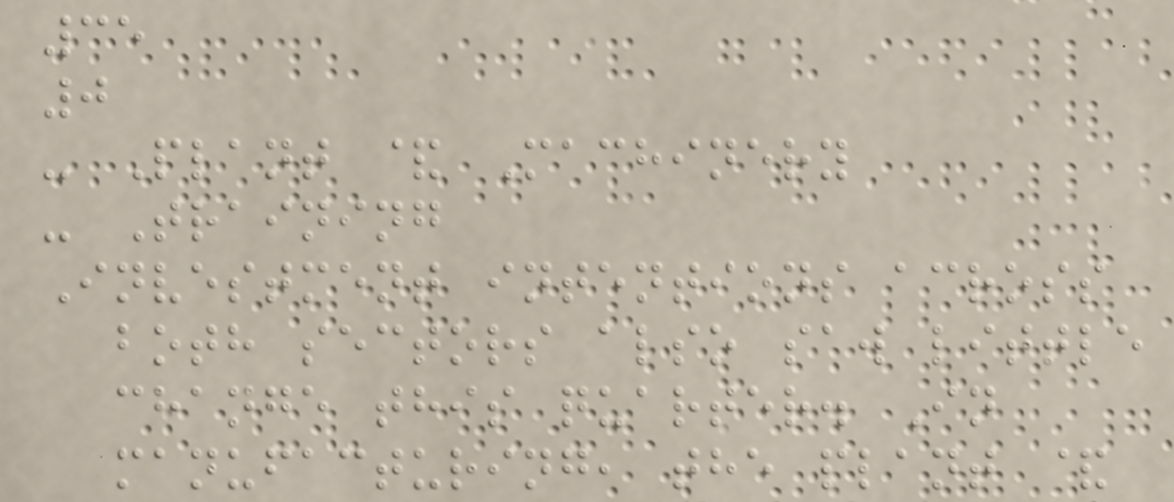35
0
- Plant & Machinery
- Training
Investment intentions across
both sectors also saw little
change this quarter. In
manufacturing, the plant &
